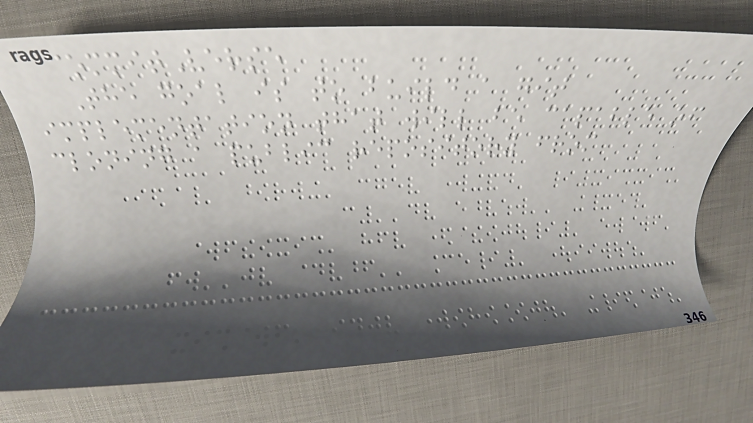commitVerse
The goal is to build a git
implementation that will be capable of
cloning a public repository from
